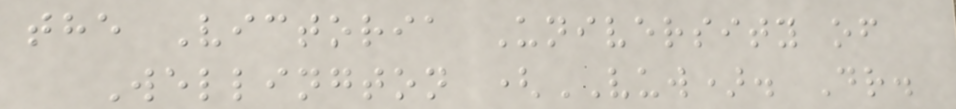the Victoria University of
Wellington (VUW). Dr.
